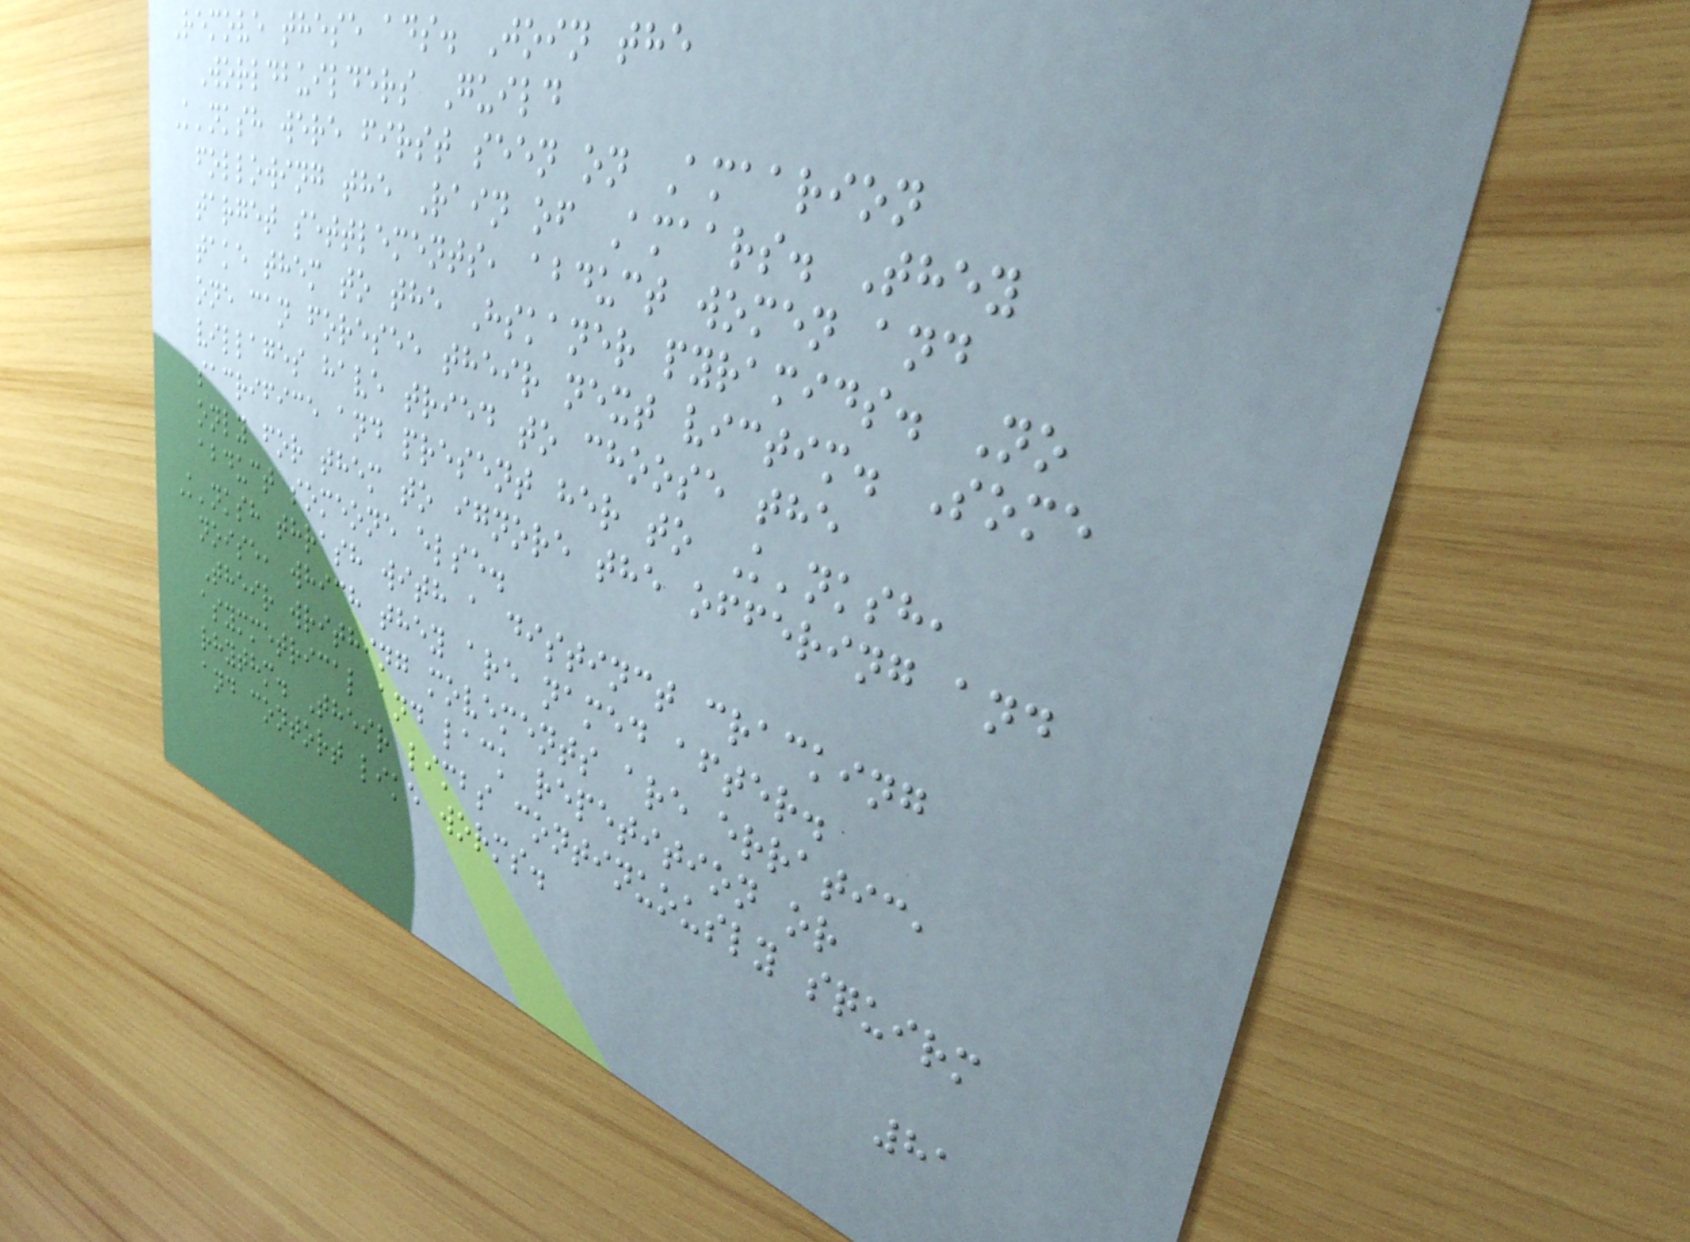Remove these ads. Join the
Worldbuilders Guild
K'nksh were first seen on Amaarion
following the Rain of Amaars. They
target settlements, abduct women and
take them to the Hskaner pyramids. No
one can foresee their next victim. Some
villages have tried to choose the
sacrifice and present her to K'nksh,
only for them to ignore the offering and
abduct someone else.
K'nksh thrash with a distinct cracking
noise, which they are named after.
Their writhing movements are erratic,
asymmetrical and lack repetition or
rhythm. Their limbs continuously squirm
and contort like worms.
81
